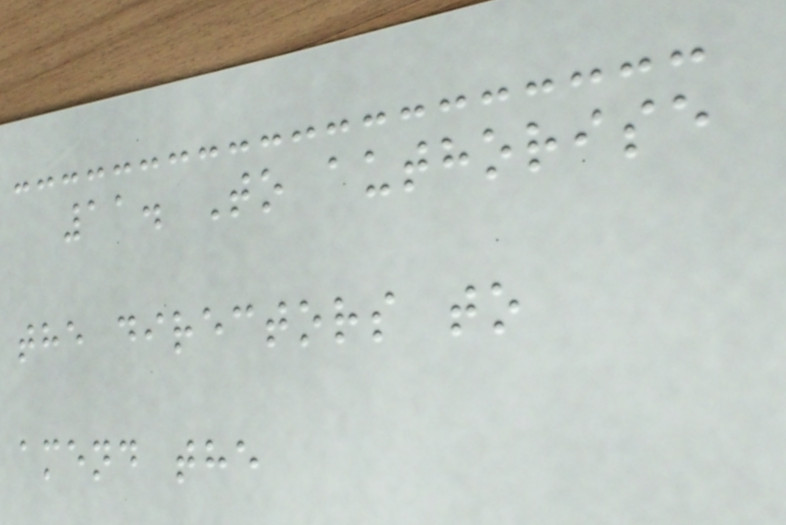11. To authorise
the directors to
amend the
